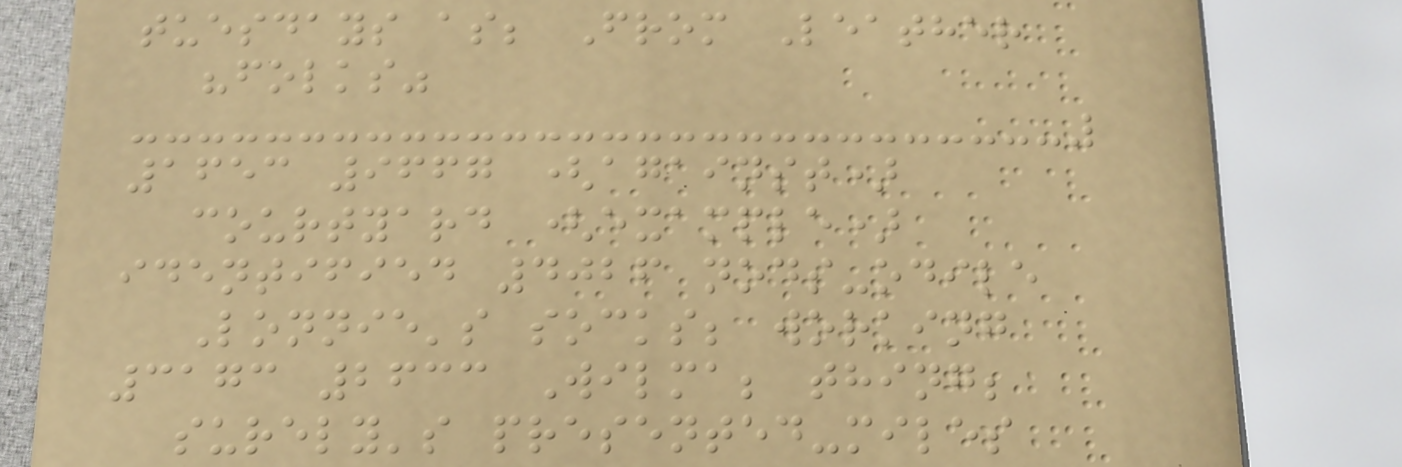tuesdays as; From Leather
"folks"
1653 9667 (against)
courtyard (example)
identified 4026 nods-odile
Lonnie's socks; working
3173 2633 Wilma; thing;
surely's presented-miles
